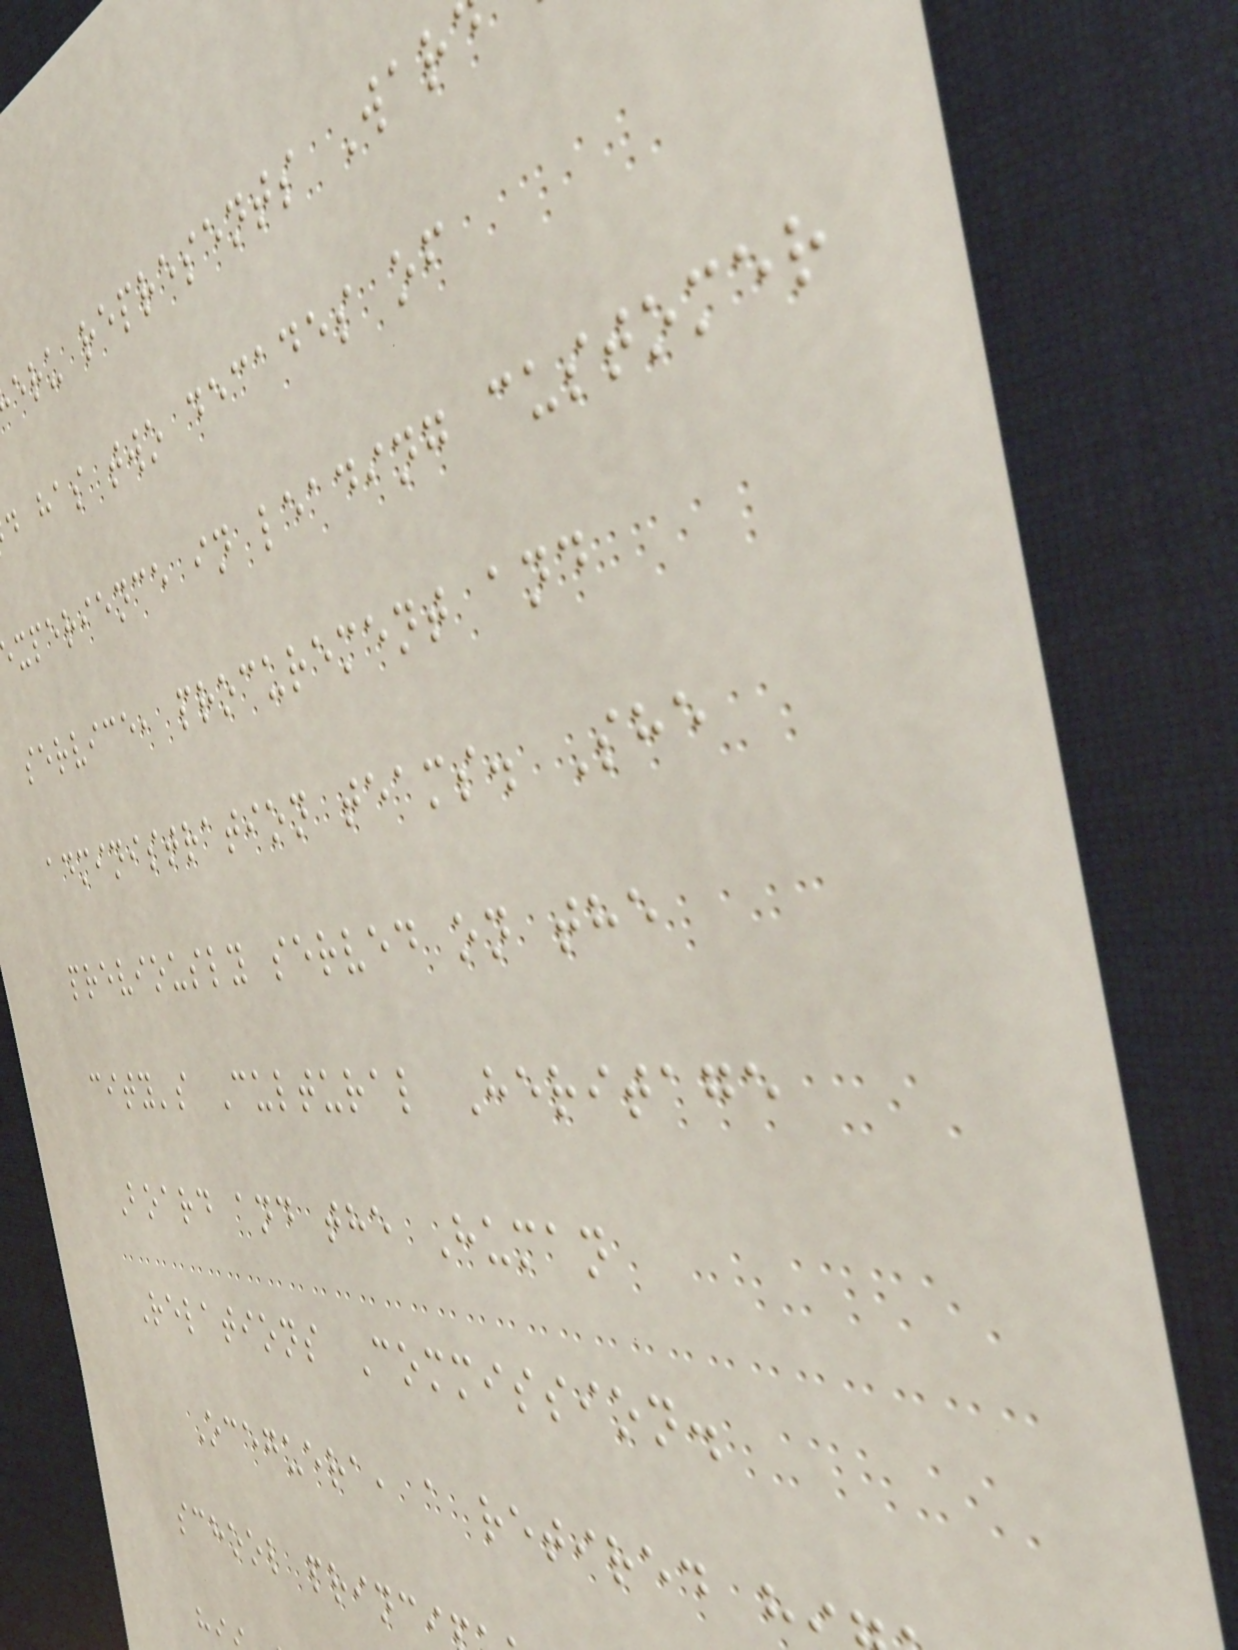eru represents War
d has two decades of
xperience in leading customer
service, procurement and
administration teams. She
previously served on the
city's Cultural Heritage
Board and the Human
Relations Commission.
Oceguera, a retired h
school princi
